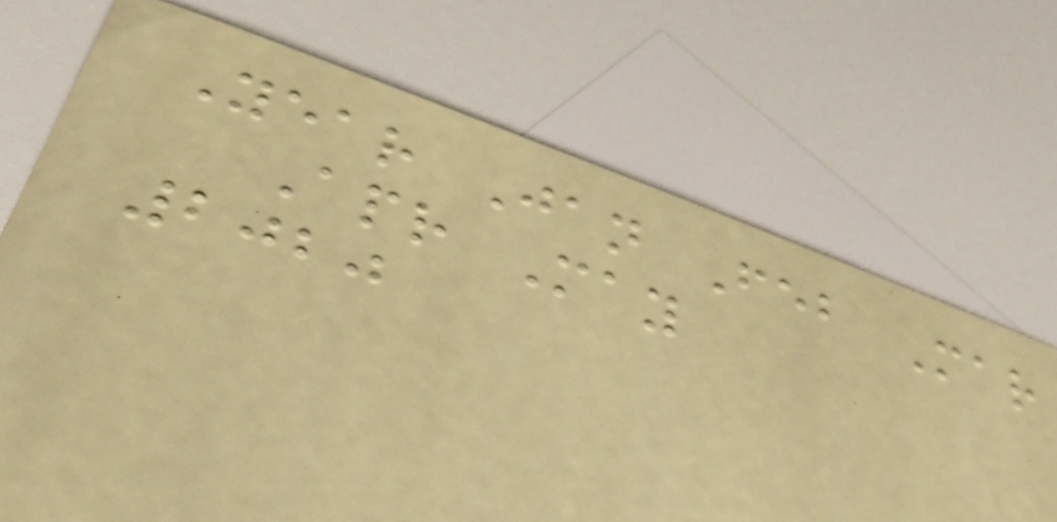Year Jan Feb Mar
Apr May
2020
